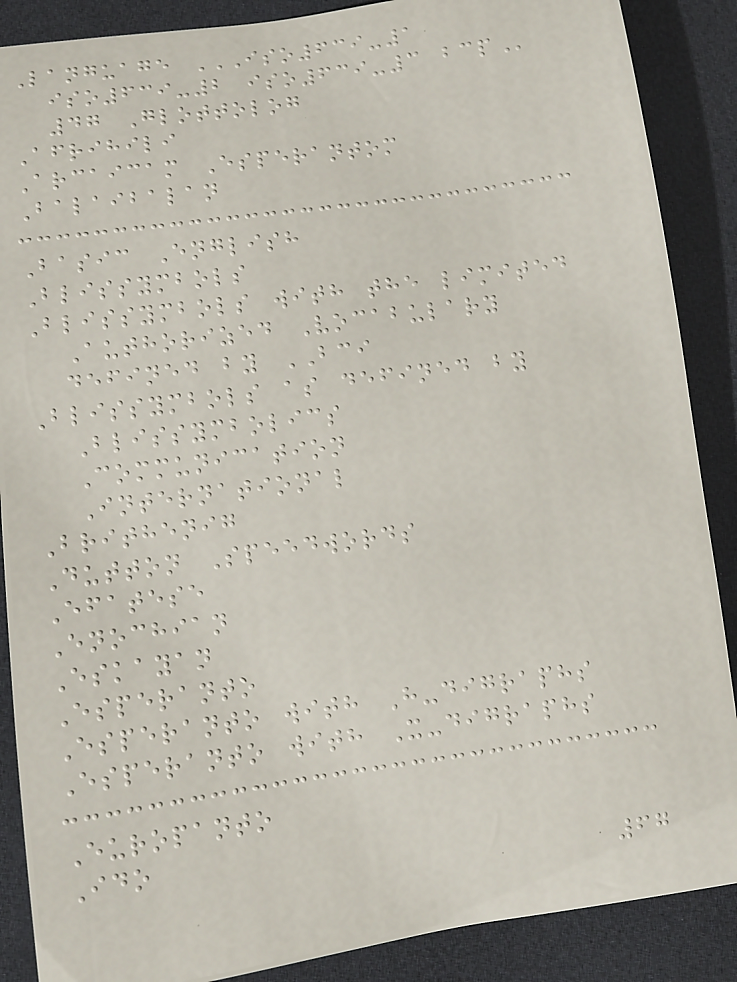Language ISO639-1
ISO639-2 ISO639-3 BCP
47 Glottolog
Afrihili
Arcaicam Esperantom
Balaibalan
Basic English
Blissymbols
Blissymbols with the limited
Authorized Vocabulary
defined by BCI
Blissymbols as defined by
Blissymbolics
Communication
International
Brithenig
Dutton Speedwords
Efatese
Enochian
Eskayan
Esperanto
Esperanto with H-digraphs
Esperanto with X-digraphs
Europanto
Ido
67
